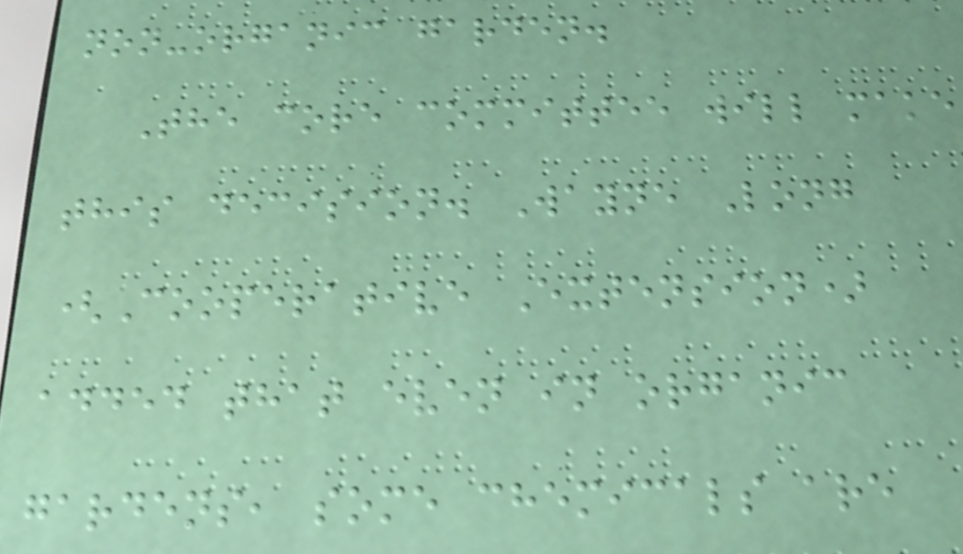non-organic garden.
The core committee will make
this decision. Wayne Long
(Cooperative Extension)
added that even in organic
gardens, some chemicals are
